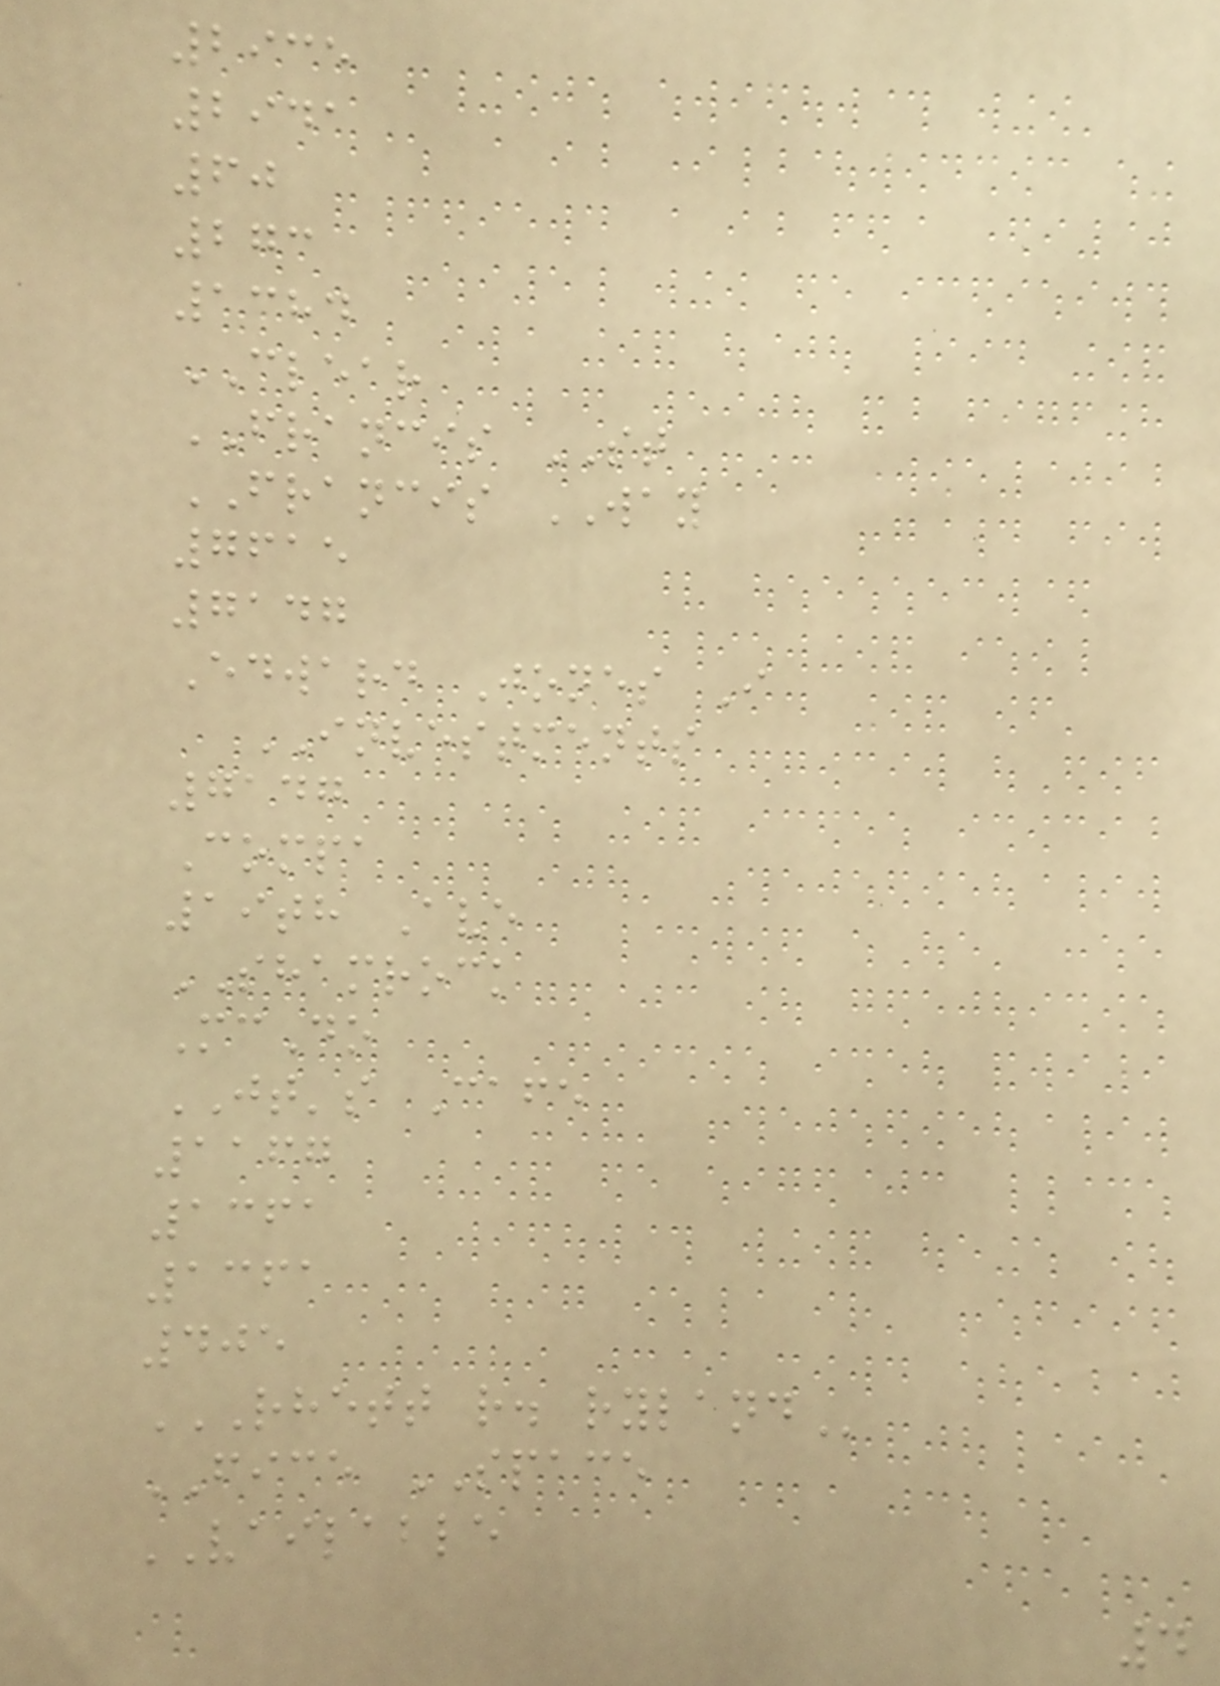2935
2941
60
273
1384
CLEAR
FRANCIS ST
FRANCIS WAY
7615
7147
Edward Jones I
INVESTMENTS
7147
Compa
19th Ave
SHAMROCK
McDo
JT's Cafe
1167
1361
1361
405
RHETT R. RYLAND
FICE SPACE
VAILABLE
4
